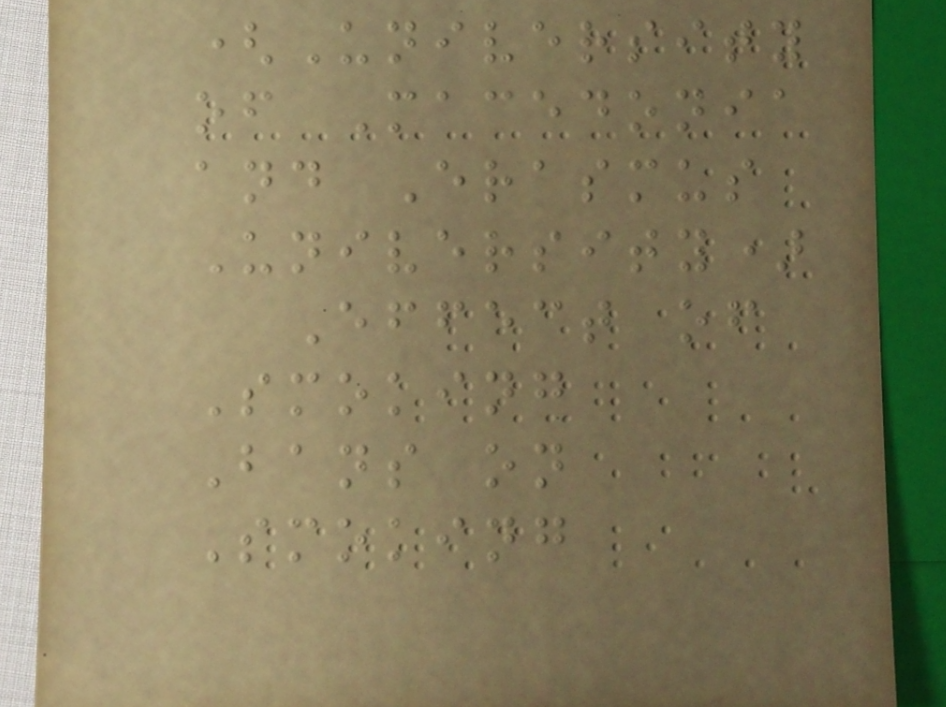(University
of Macedonia
and Erasmus
University)
Effect of
Smoking
Bans on
Smoking
